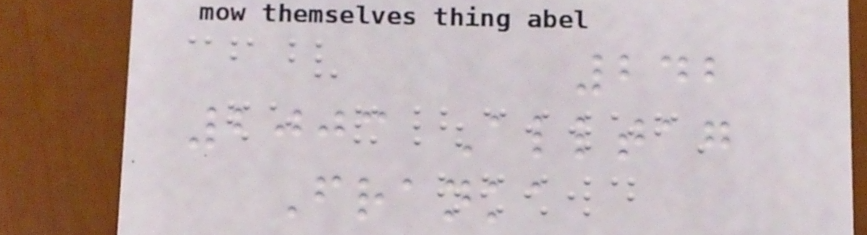242
2003 Alltag
Franka
